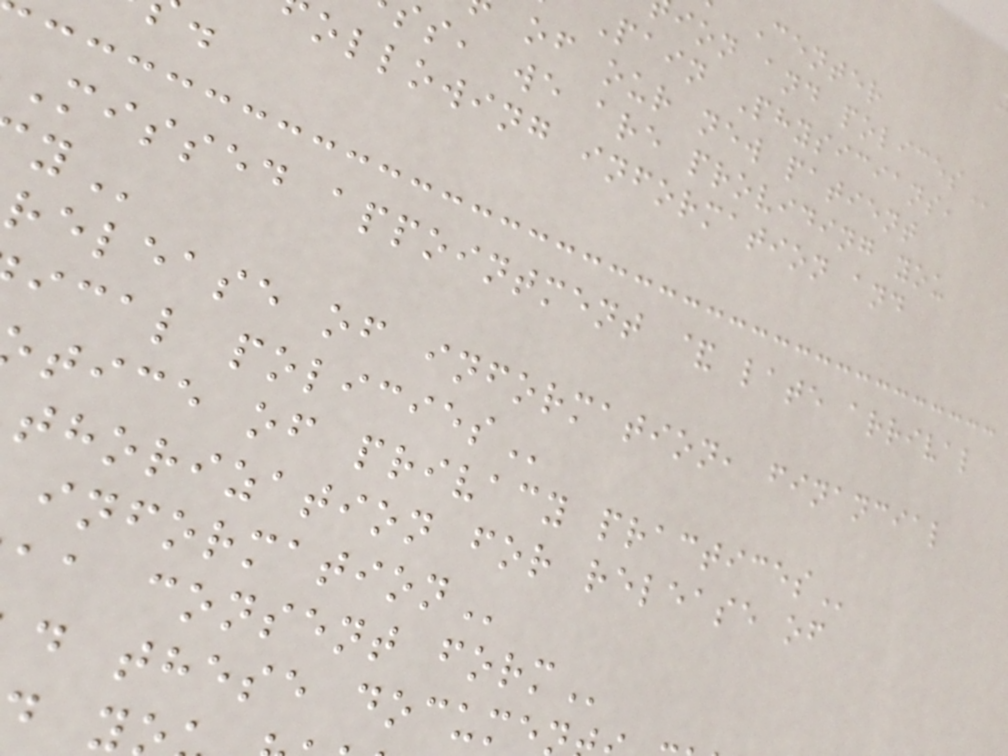Pain Physicians,
of our new patient
s, we are providing you
ollowing information and
missed appointment & late arrival
release of information, financial
tice of privacy
thorization for release of
aa consent
d these docume
